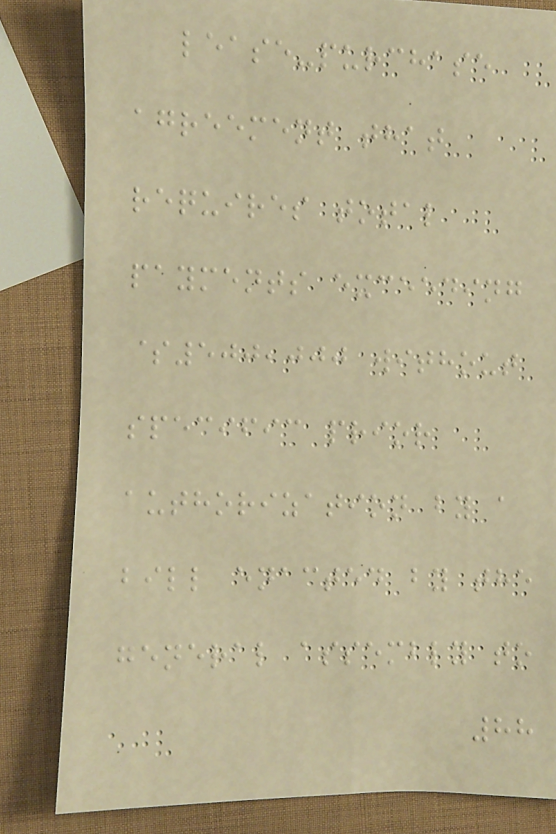lease-purchase
agreement that
requires total
payments exceeding
$500,000 without
specific prior
authorization by a
bill enacted by the
general assembly to
88
